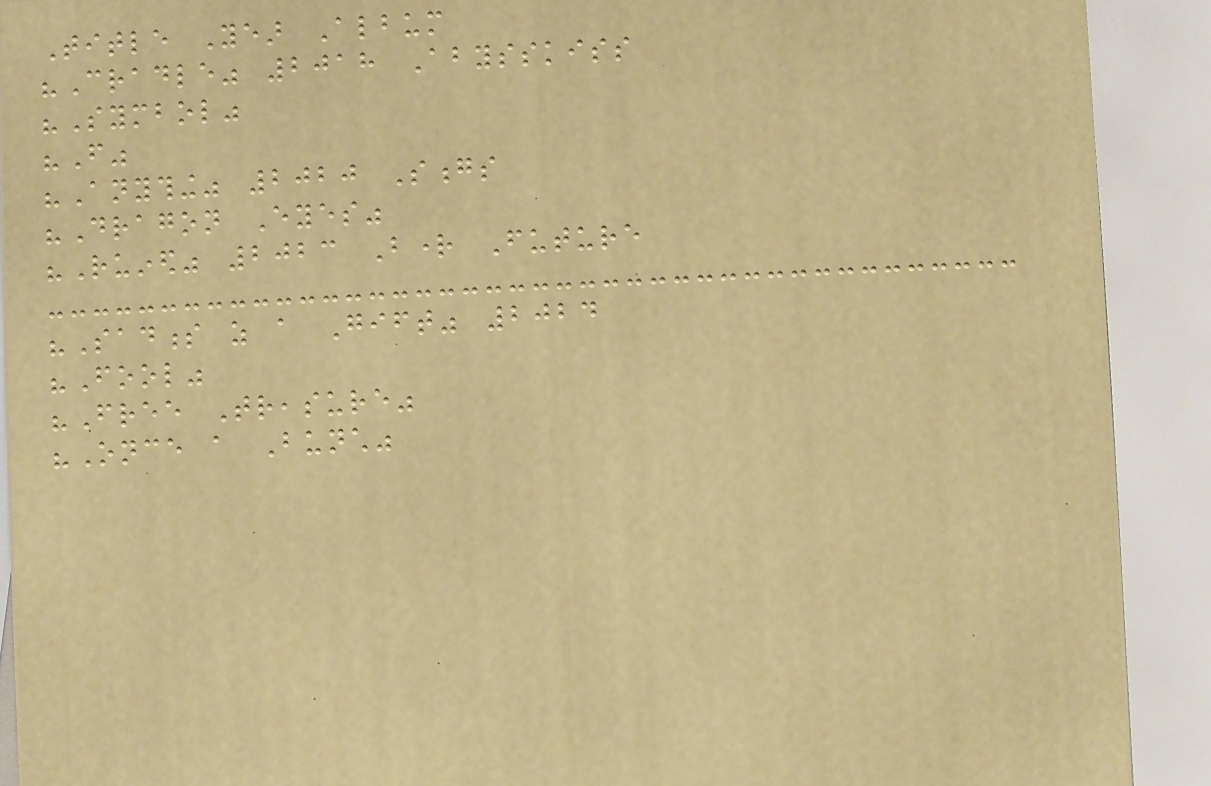Title Year Album
"Cradle" 2018 Abysskiss
"Symbol"
"From"
"Anything" 2020 Songs
"Dragon Eyes"
"Ruined" 2023 Bright Future
"Sadness as a Gift" 2024
"Fool"
"Free Treasure"
"Once a Bunch"
